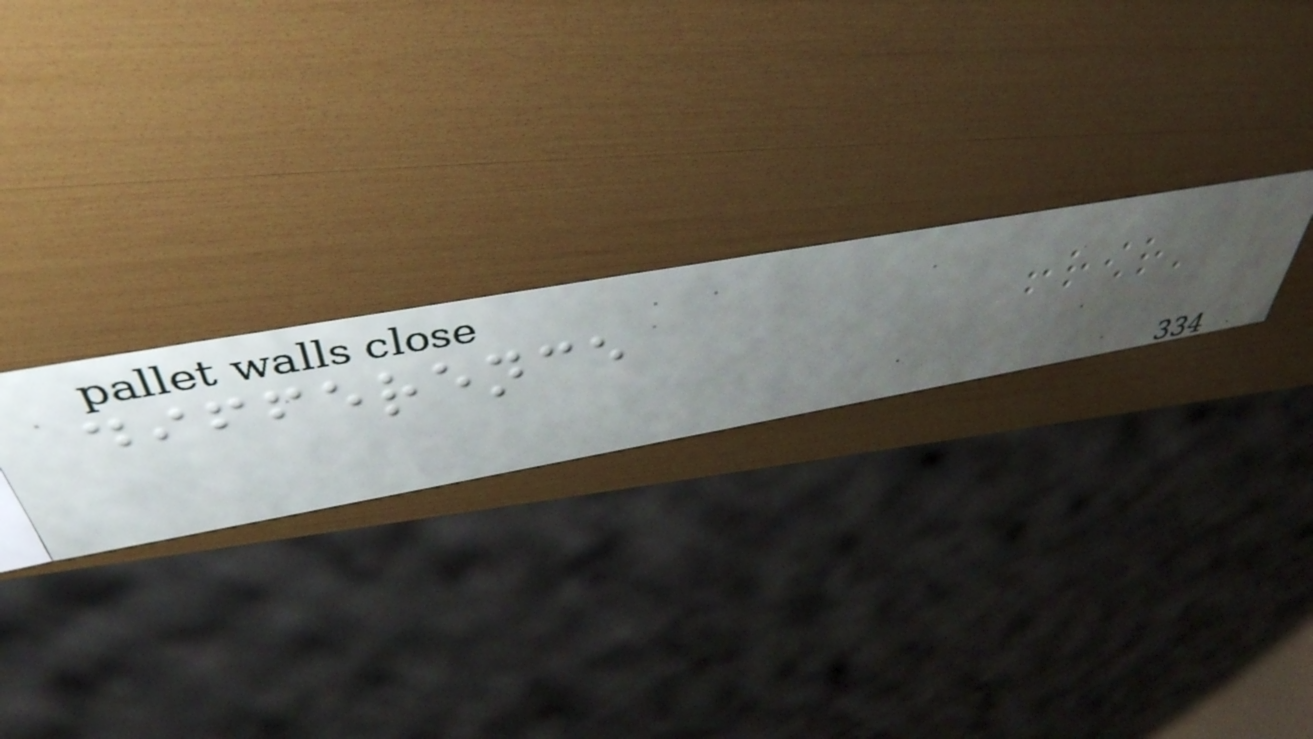difference
